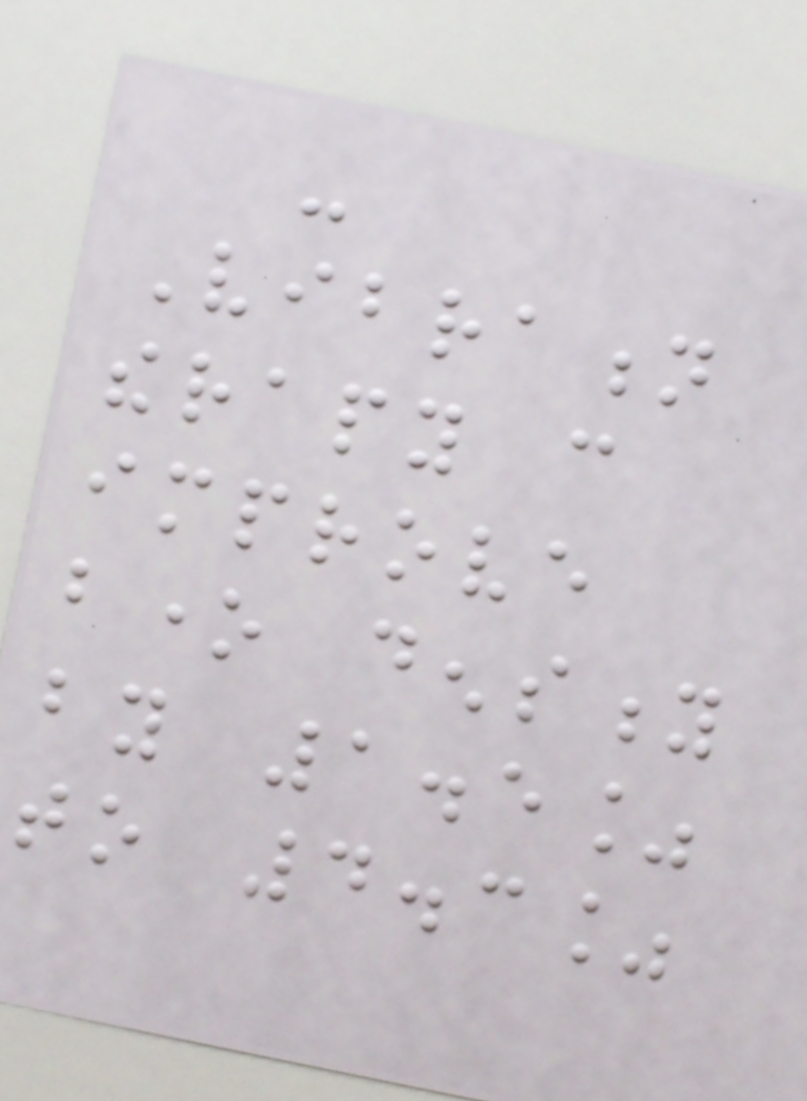-
Vibration
therapy can
improve
bone density
by 1.5%
to 4.3%
